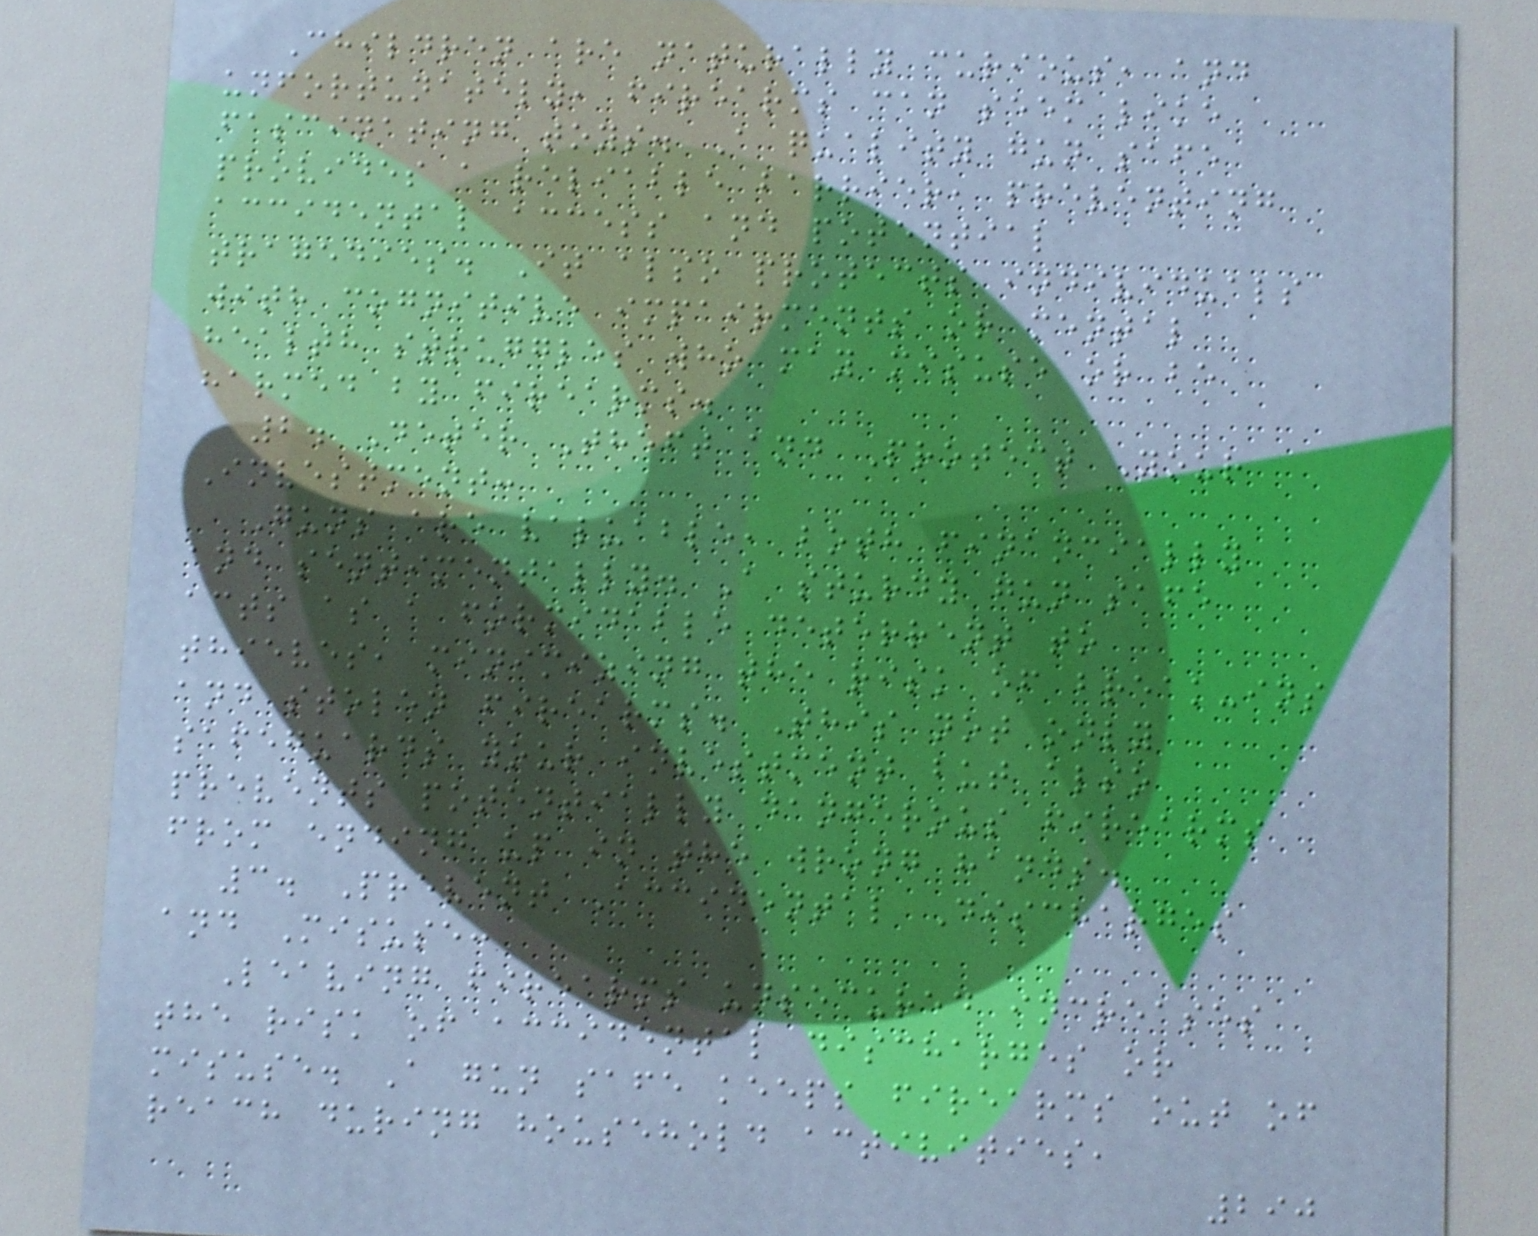Children are naturally curious, and
unfortunately, firearms can seem like
fascinating toys. A quality gun safe
provides a reliable barrier, preventing
accidental access and potential
tragedies. It also protects individuals
with cognitive impairments or mental
health struggles who may misuse or be
harmed by firearms.
2. Deter Theft and Protect Your
Investment:
Guns are valuable, both financially
and sentimentally. A sturdy gun safe
acts as a formidable deterrent to
thieves, minimizing the risk of break-ins
and stolen firearms. This not only
safeguards your investment but also
prevents potentially dangerous firearms
from ending up in the wrong hands.
3. Prevent Accidental Discharges
and Misuse:
Leaving firearms unsecured increases
the risk of accidental discharges or
misuse. A gun safe keeps firearms out of
reach during household activities,
290
